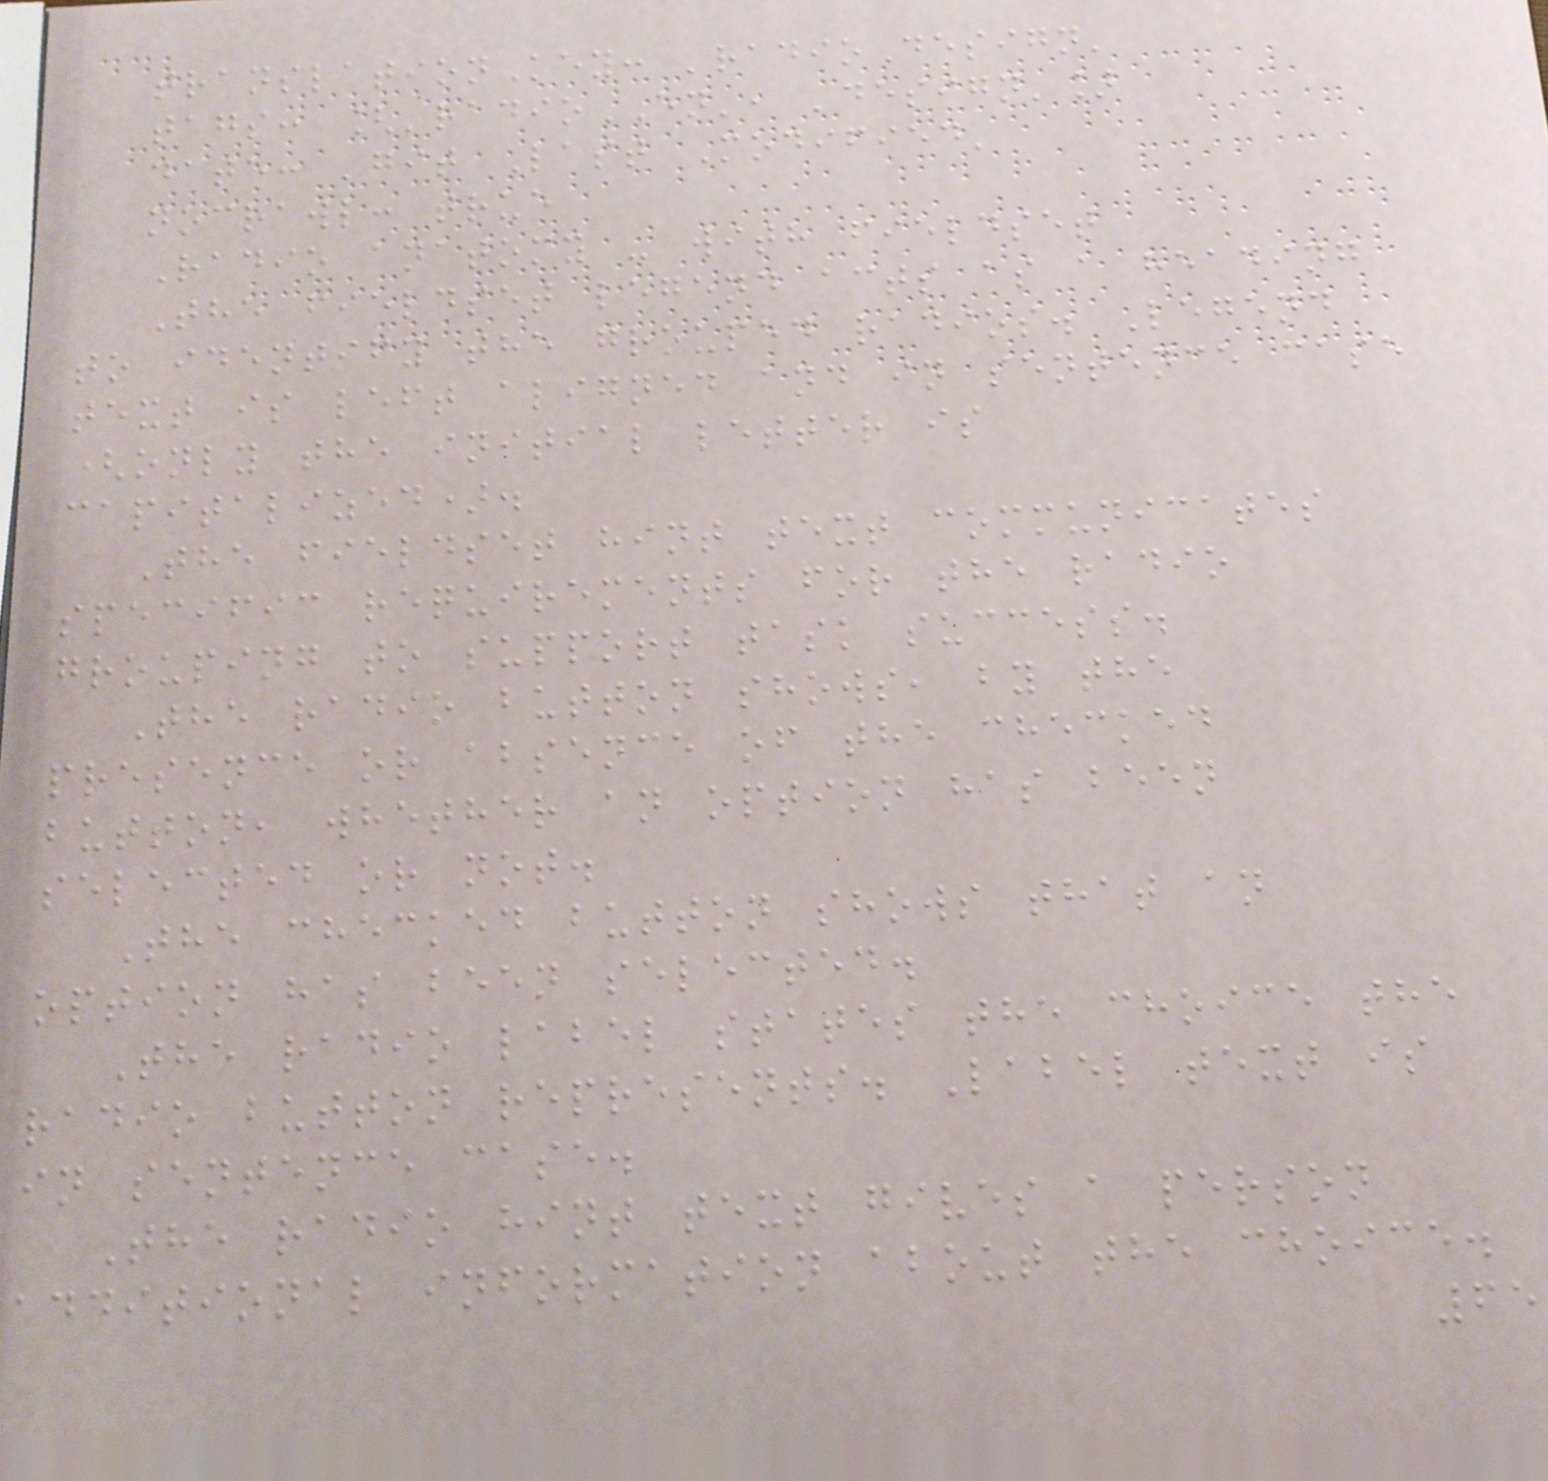translationKey: 'radioDesign'
tags: ['radioEN', 'design']
date: 'git Last Modified'
nocrawl: true
Radio anatomy - with fieldset
The fieldset legend acts as a heading
to identify the grouped radios. Legend
text is left aligned and in sentence case
(only the initial letter is
capitalized).
The fieldset hint text communicates
specific requirements for the radio
grouping to support task success.
The radio button shows, by the
presence or absence of the checked
button, whether an option has been
selected or not.
The checked button shows that an
option has been selected.
The radio label states the choice the
radio button represents. Label text is
in sentence case.
The radio hint text gives a person
additional information about the choice.
65
